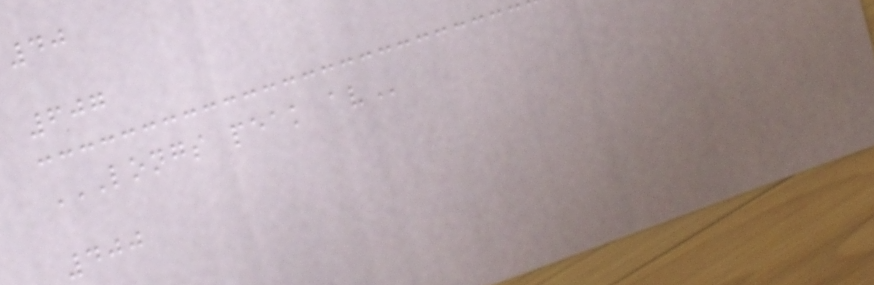40
607
LONGS PEAK AV
400
